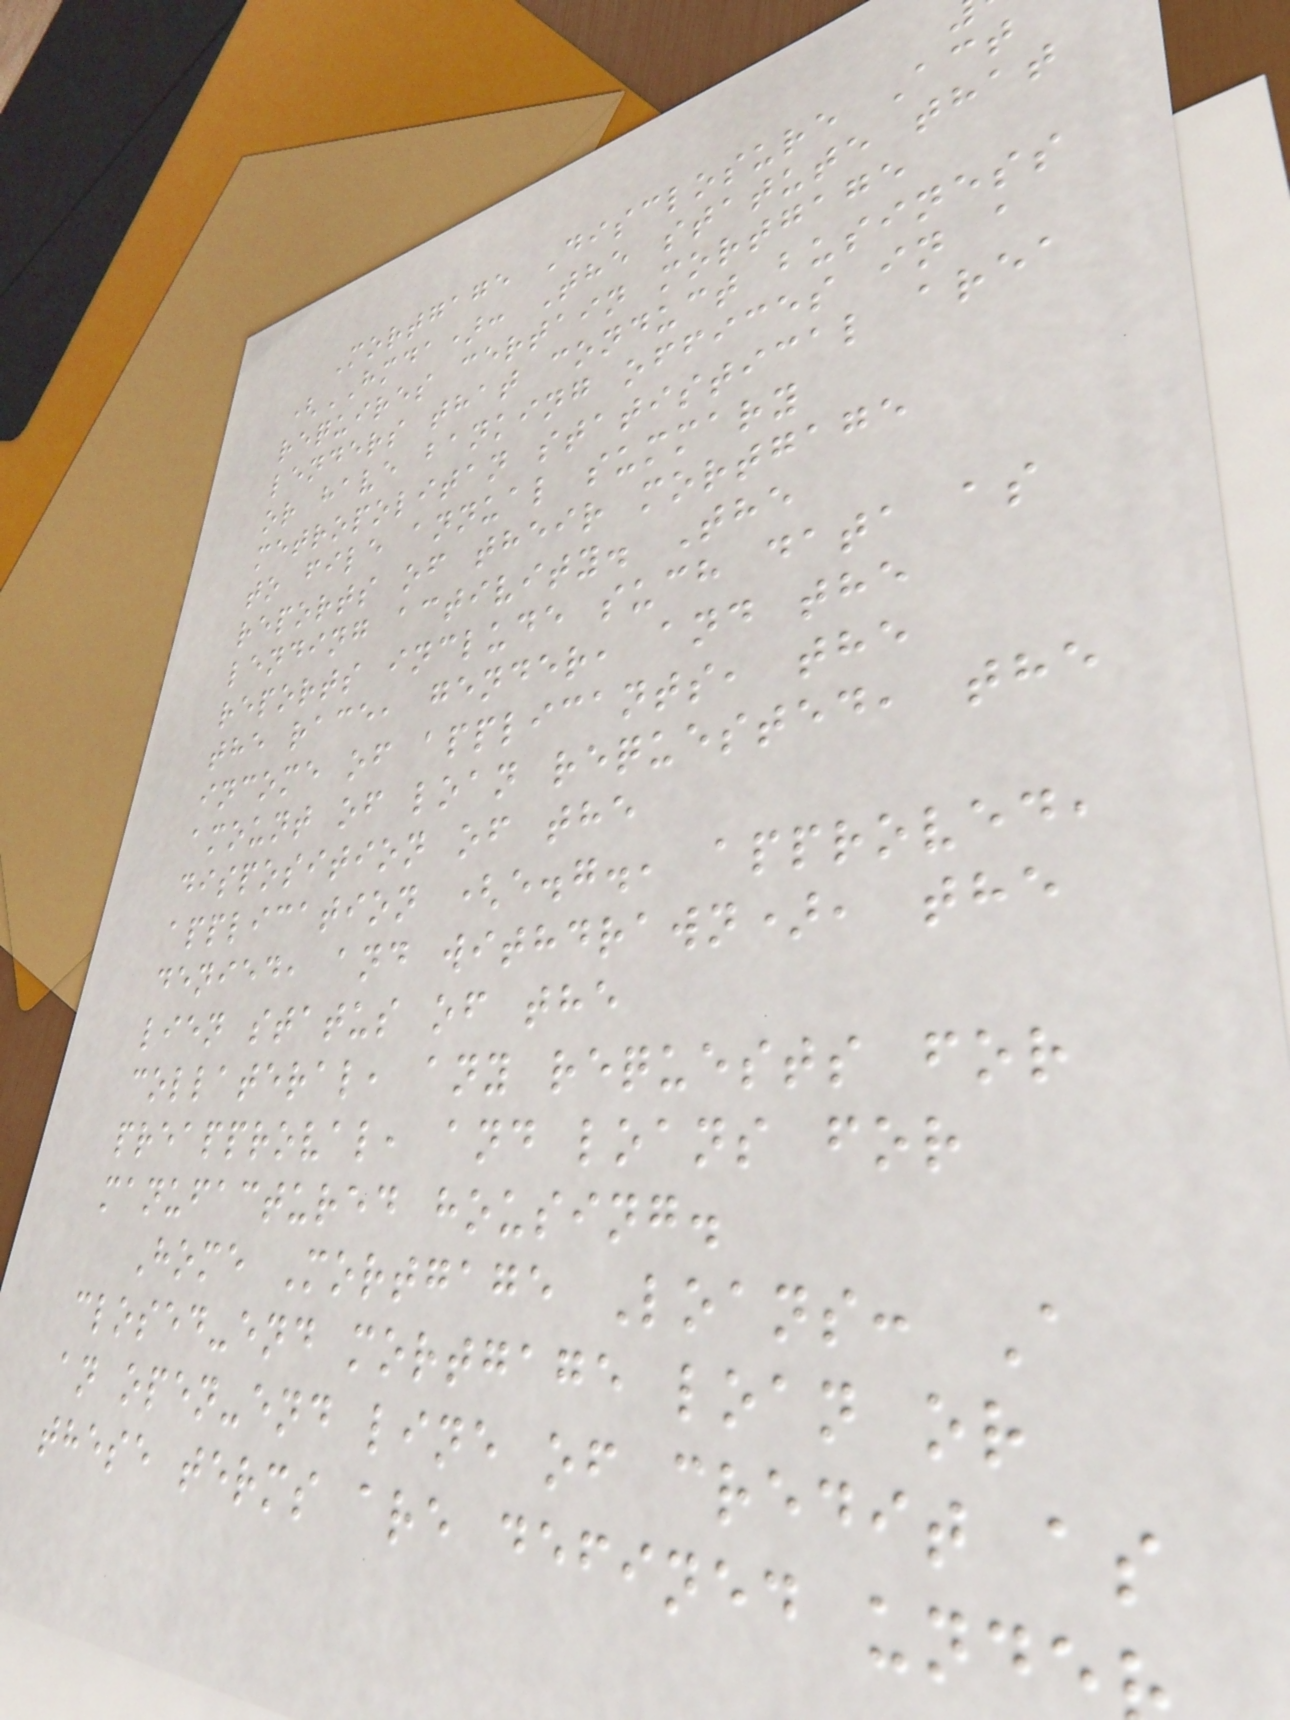Mortgage Disclosure Act
(HMDA): The statute that
requires certain mortgage
lenders that conduct business
or have banking offices in a
metropolitan statistical area
to file annual summary
reports of their mortgage
lending activity. The
reports include such data as
the race, gender, and the
income of applicants, the
amount of loan requested, the
disposition of the
application (e.g., approved,
denied, and withdrawn), the
lien status of the
collateral, any requests for
preapproval, and loans for
manufactured housing.
Home Mortgage Loans: A
closed-end mortgage loan or
an open-end line of credit as
these terms are defined unde
